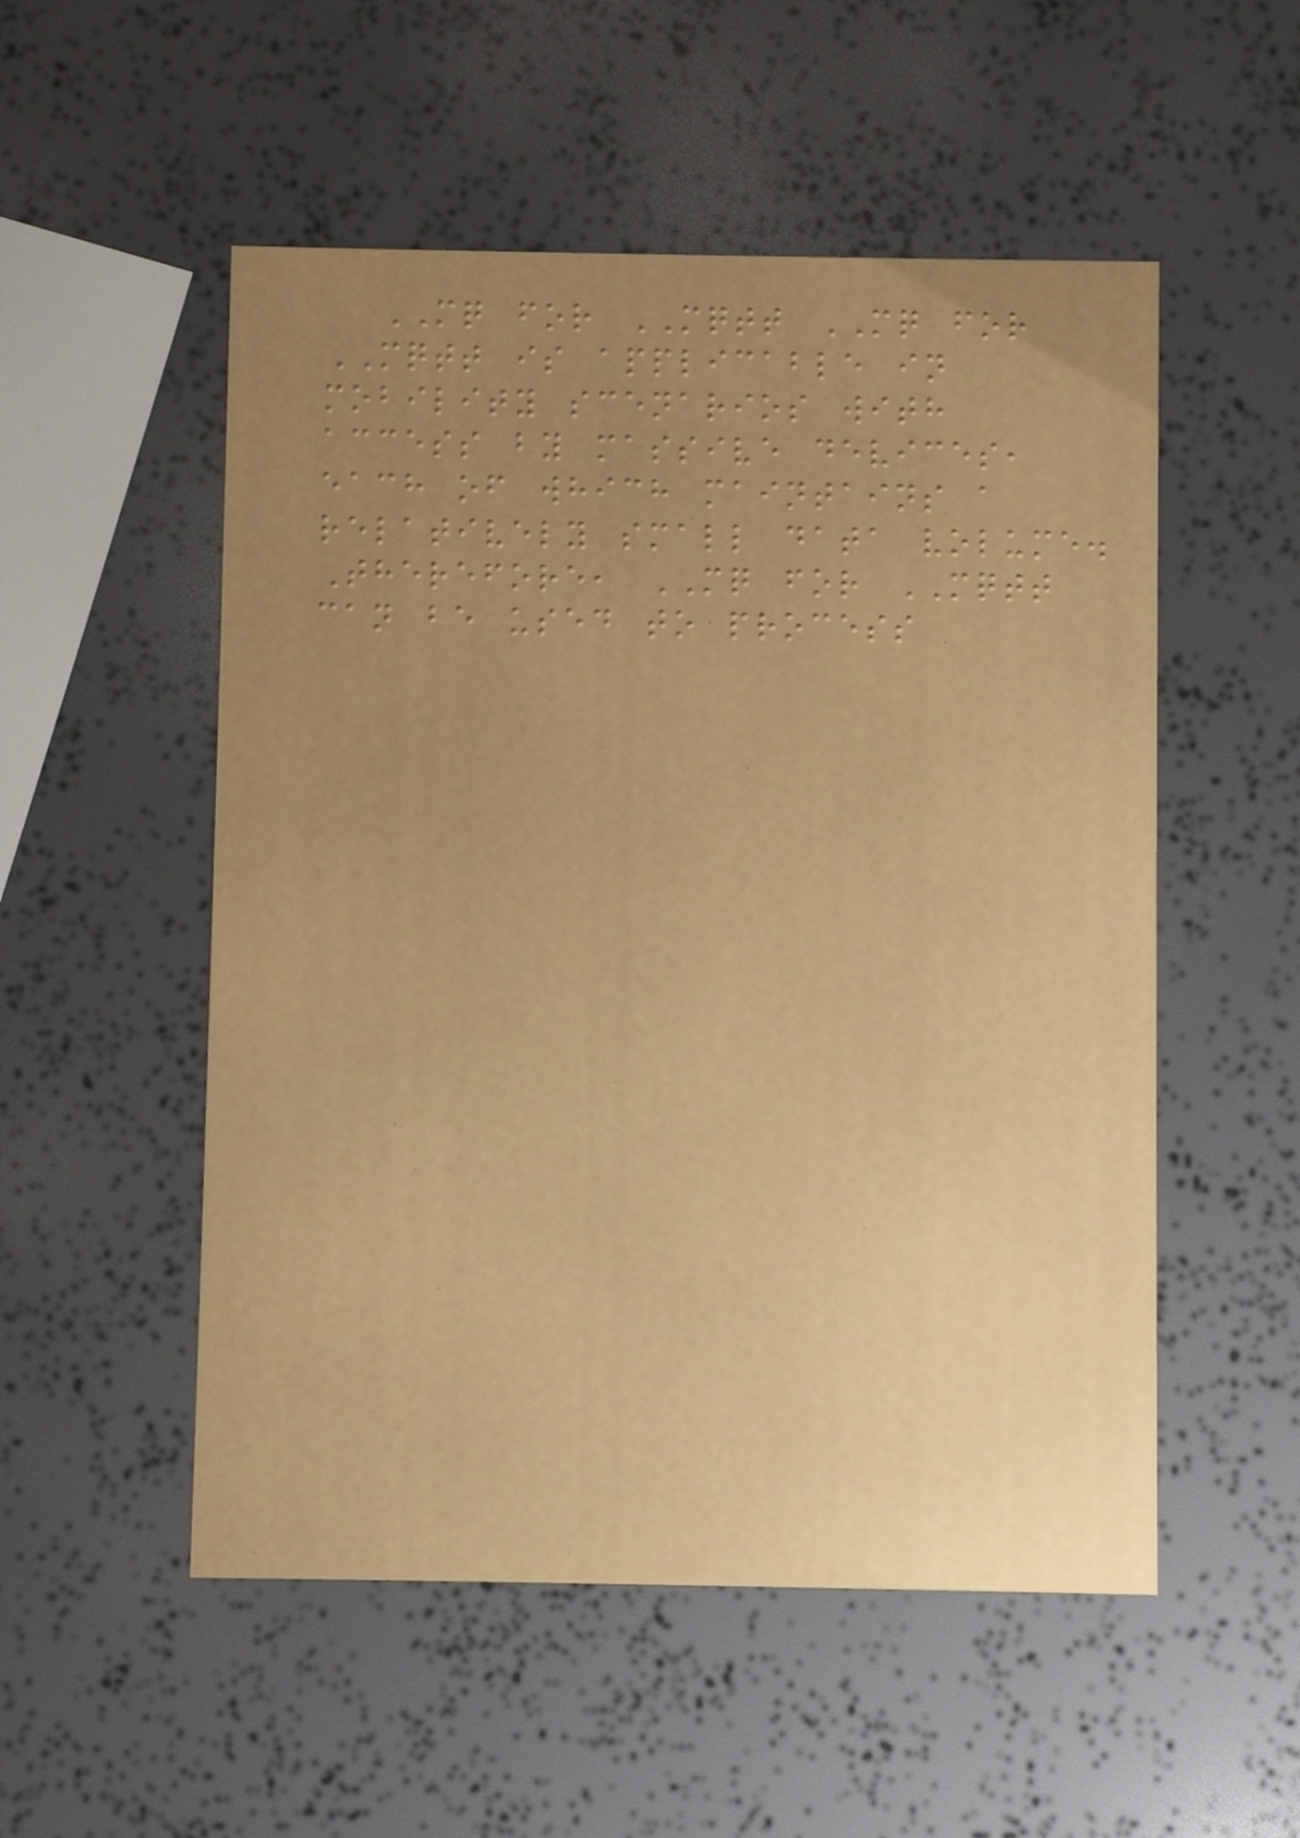MQ for MQTT MQ for
MQTT is applicable in
mobility scenarios with
access by massive devices,
each of which maintains a
relatively small data volume.
Therefore, MQ for MQTT
can be used to process
